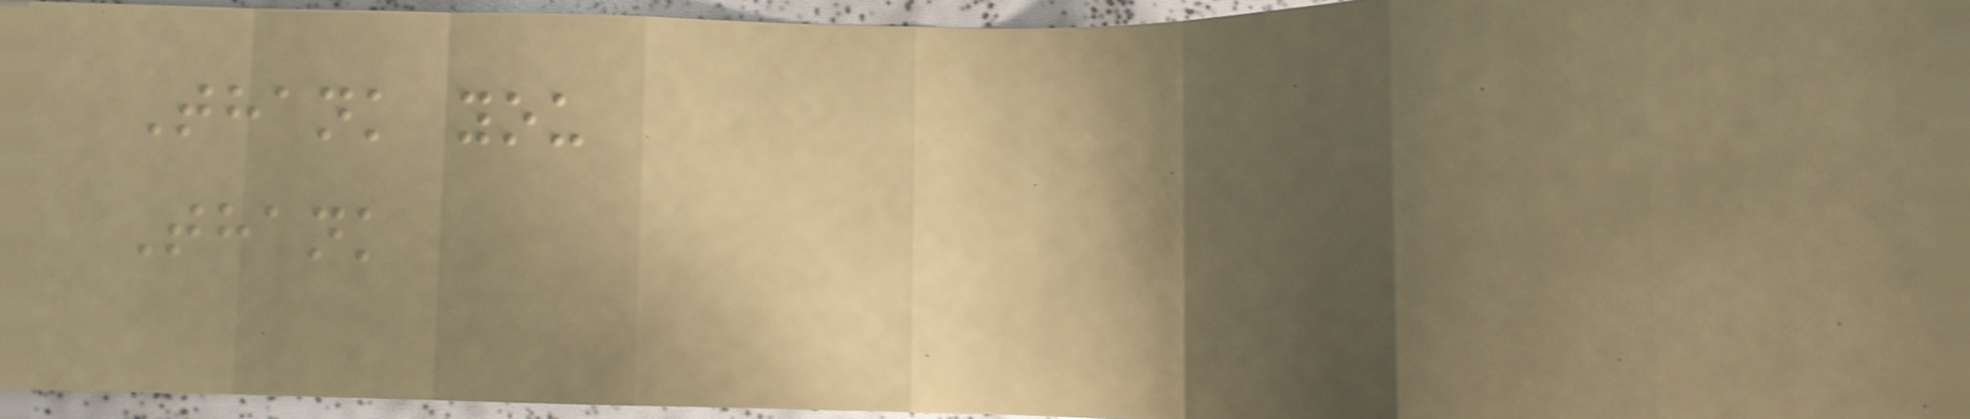Thank you
Thank
